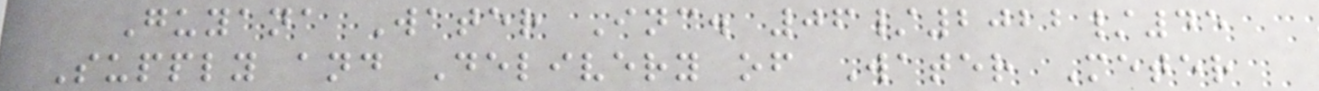Guyana Water Inc. 06/2022/45
Supply and Delivery of Water Meter
